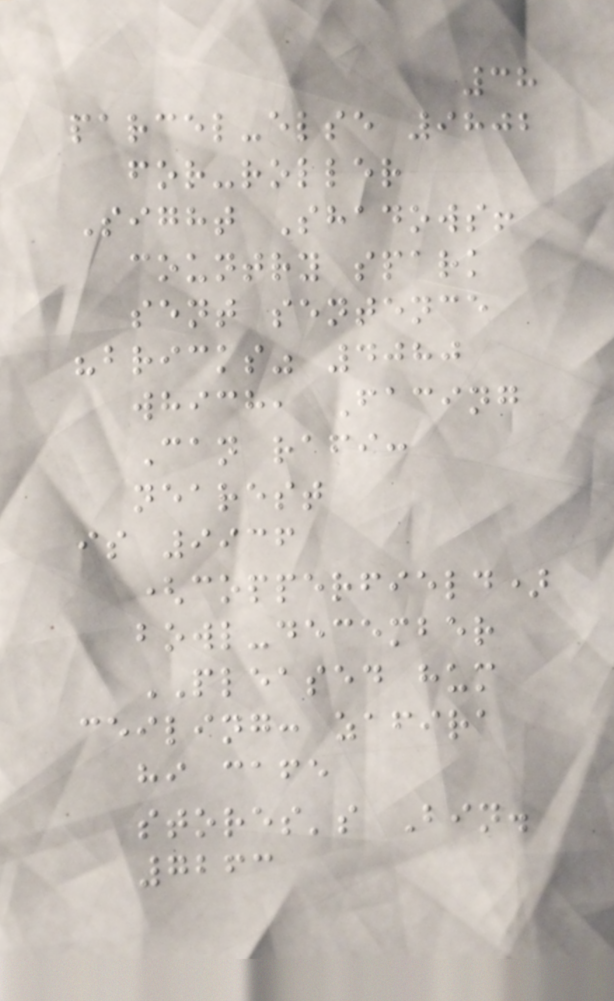38
parcel-else 9802
for-roller
Sight Shadows!
country spark
sent sentence
"bricks" 4080
which, Facing
Can rafi:
nearest
is 9936
(copperfield)
bowl-december
PLEASED hum
ceiling: zafira
hi cafe
stores's Bin.
7263
